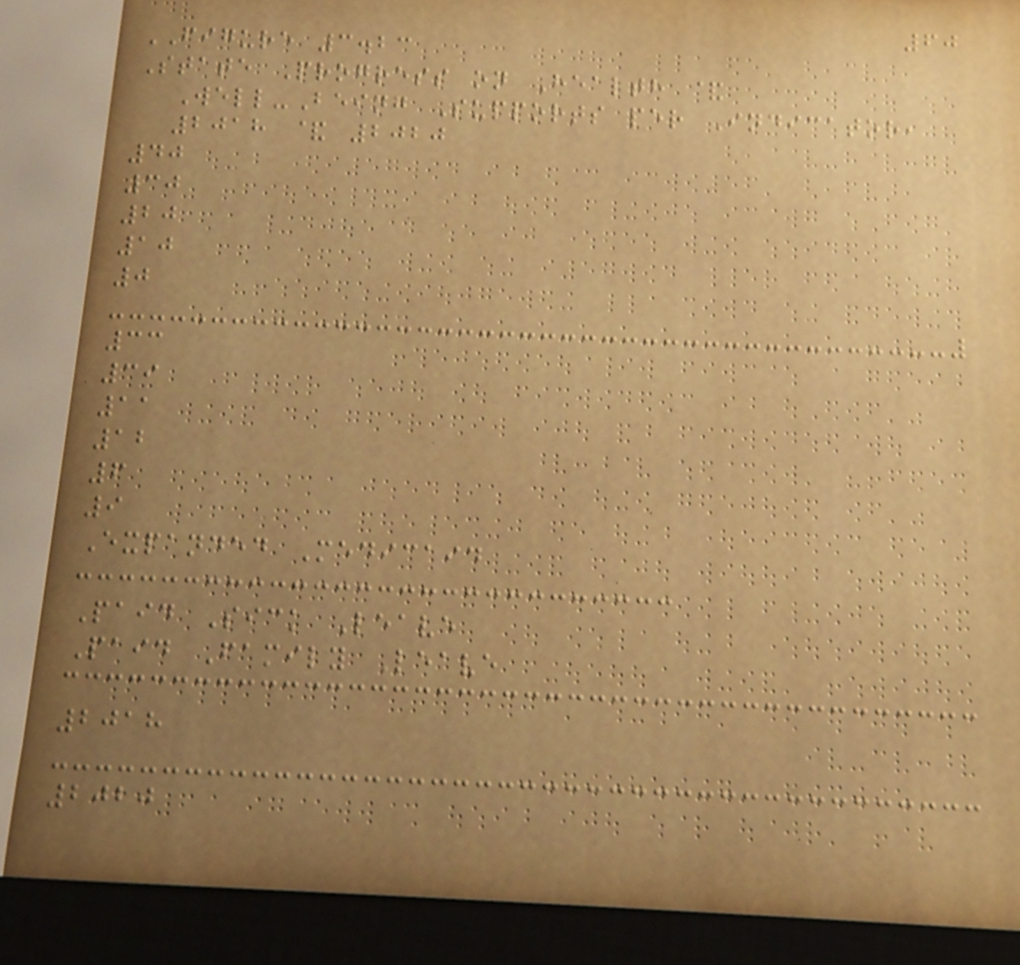60
FIGURE 3.23
State Progress on Health &
Well-Being Supports per Indicator,
2018 & 2020
40
30
20
10
0
33
39
11
12
6
9
Expanded Medicaid
Paid Sick Leave
Paid Family Leave
2018
2020
